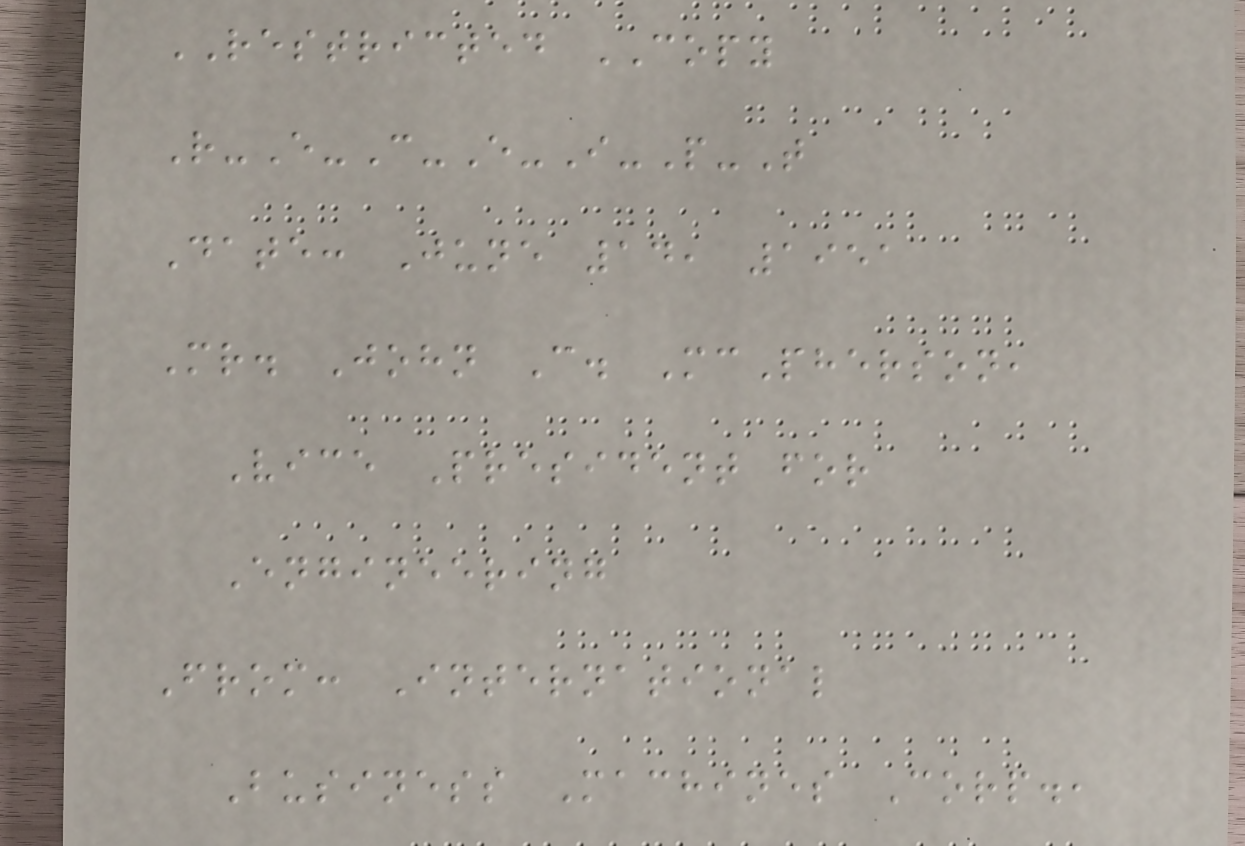RESTRICTED COPY
R-E-C-E-I-P-T
Date: June 14, 1951
Mr. John C. McPherson,
Vice President for
Engineering
From: International
Business Machines Corp.,
